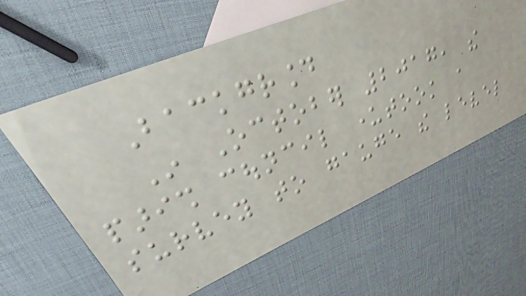Background
In October 2017, the
parish council undertook a
survey to gauge the level
